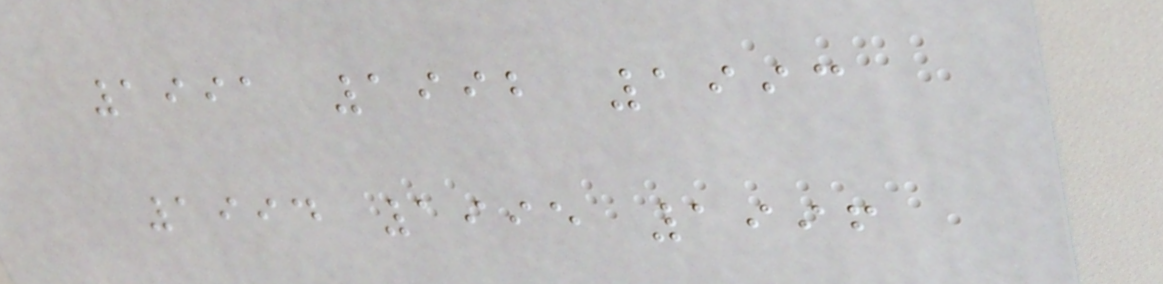1991 1992 1993
1994 1995 1996
